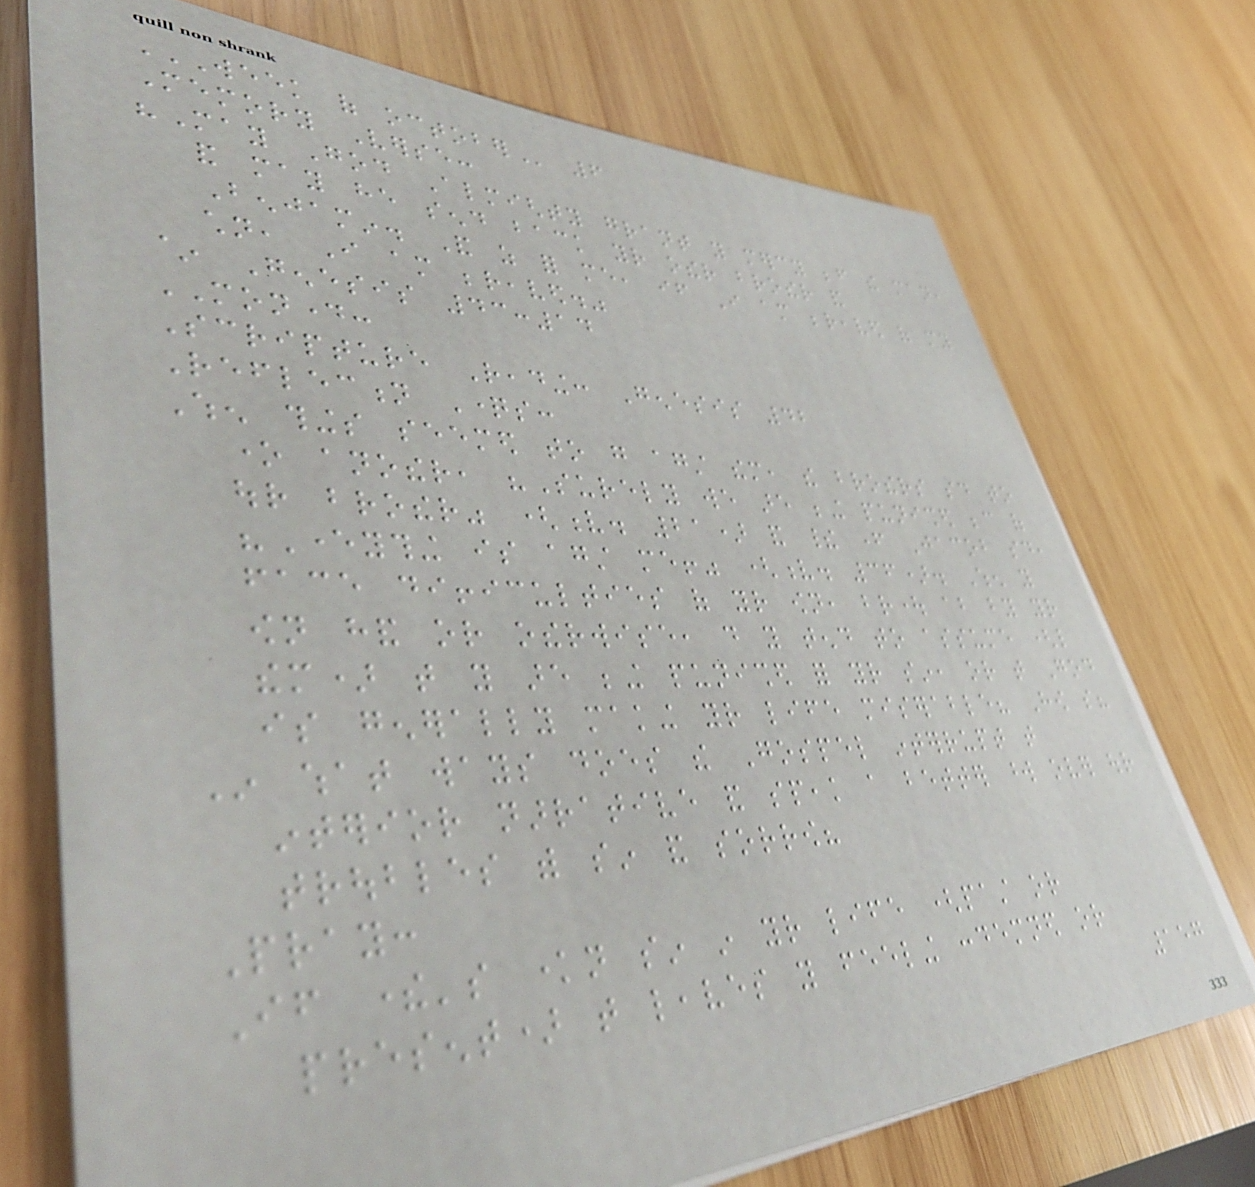WEEK OF OCTOBER 6
Memory Verse:
"May God Almighty grant you mercy before the man,
and may he send back your other brother and
Benjamin. And as for me, if I am bereaved of my
children, I am bereaved."
~ Genesis 43:14
MONDAY:
Scripture Reading: Genesis 42
Reflection Questions:
When things seemed to go against them, the brothers said to
one another, "Surely we are being punished because of
our brother" (v. 21) and their father Jacob said,
"Everything is against me!" (v. 36). When you
face difficulties of your own, brought about by your
own hand or otherwise, do you tend to assume (like
them) that you are being punished for your sin, or that God
is generally making your life miserable? How so?
In what ways does the Gospel interrupt that
interior narrative and speak a better word over our
troubles with sin and sorrow?
Pray:
If there's known sin in your life (past or
present) that leaves you feeling condemned or
157
